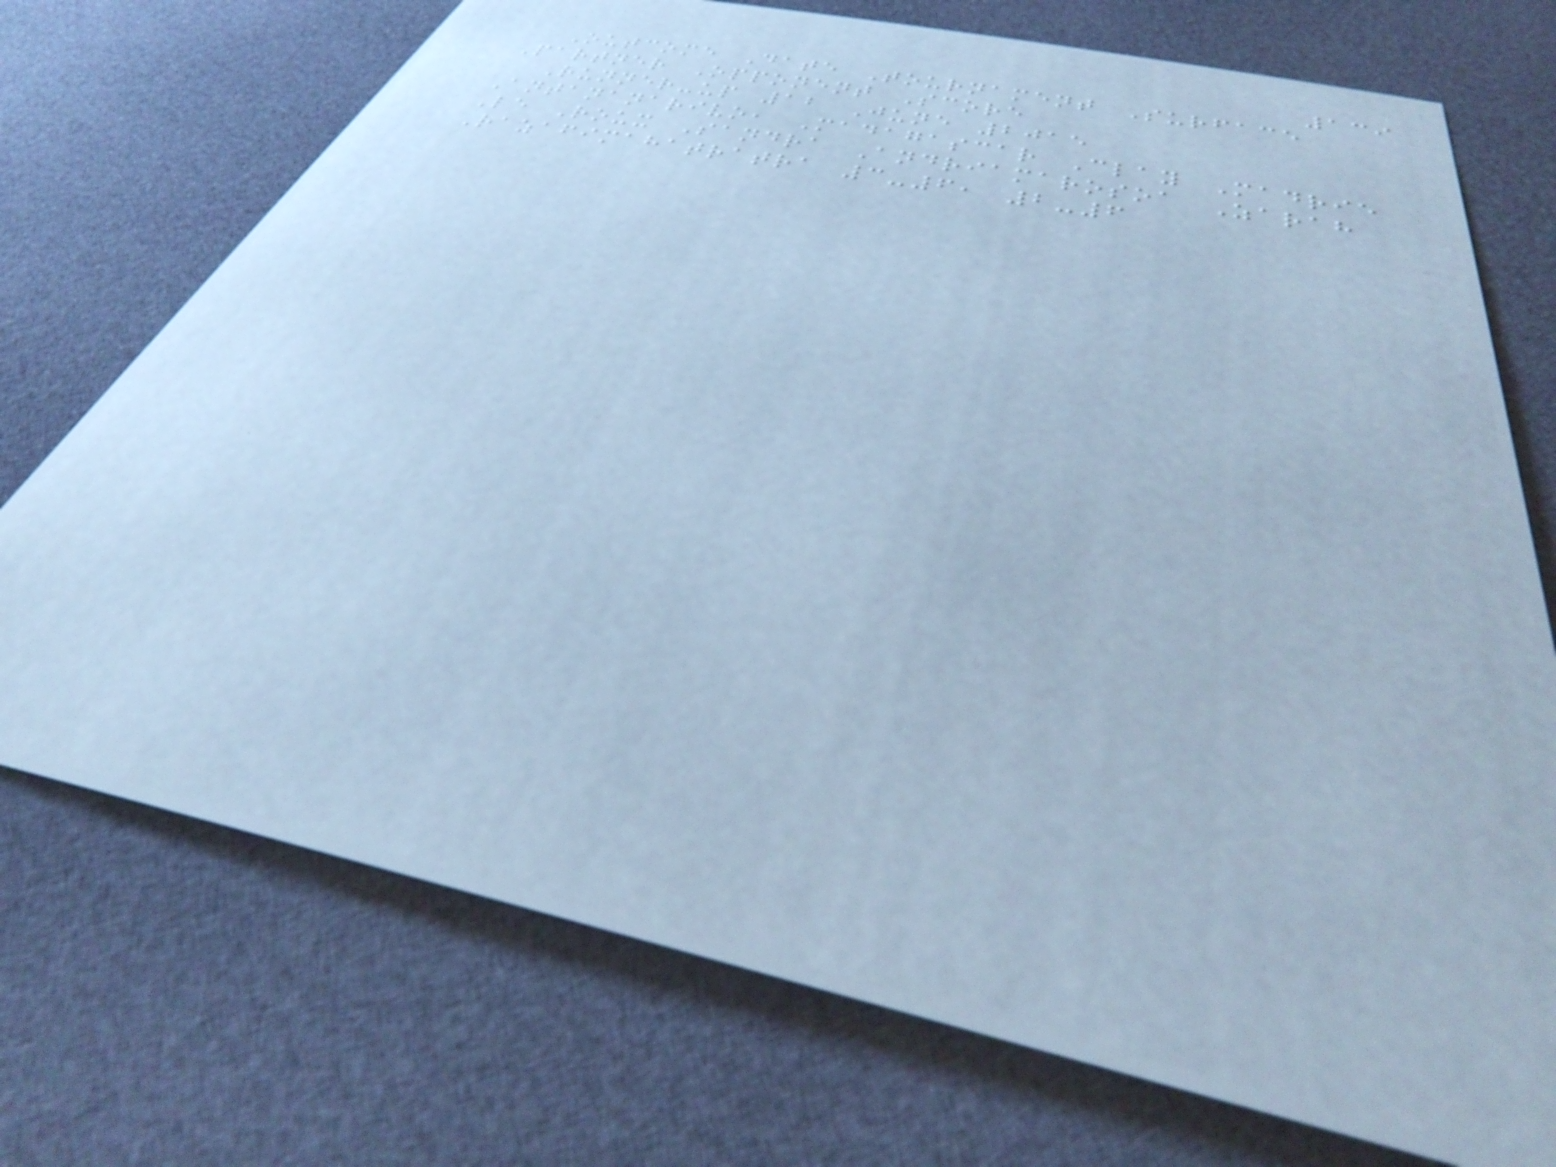139
Outcome Date Tournament Surface
Partner Opponent Score
Runner-up 12 June 2015
Antananarivo, Madagascar Clay Madrie
Le Roux Sandra Andriamarosoa Zarah
Razafimahatratra 3-6, 2-6
